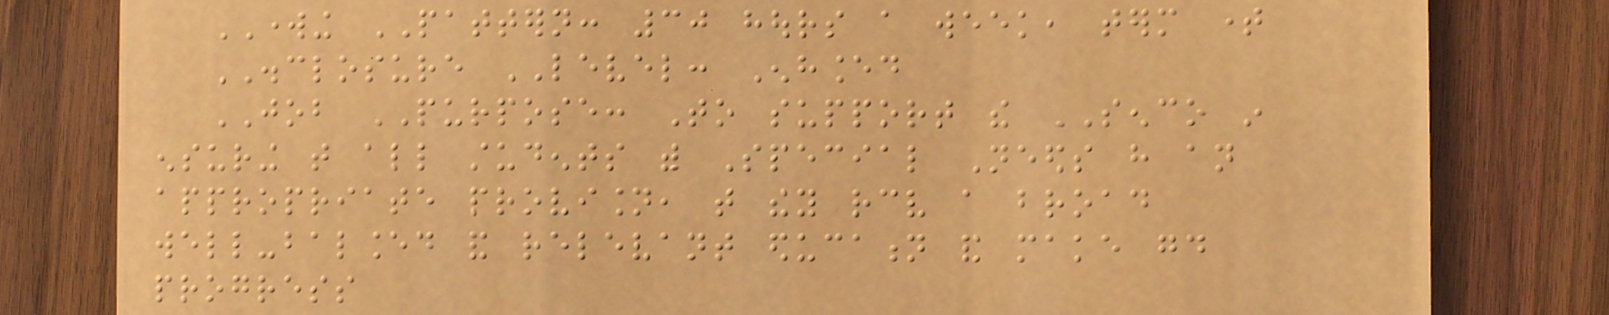WORKING PATTERN: 30 hours a week, term time
DISCLOSURE LEVEL: Enhanced
JOB PURPOSE: To support the SENCO in
ensuring that all students with Special Needs have an
appropriate provision, that they receive a broad
well-balanced and relevant education and make good
progress
